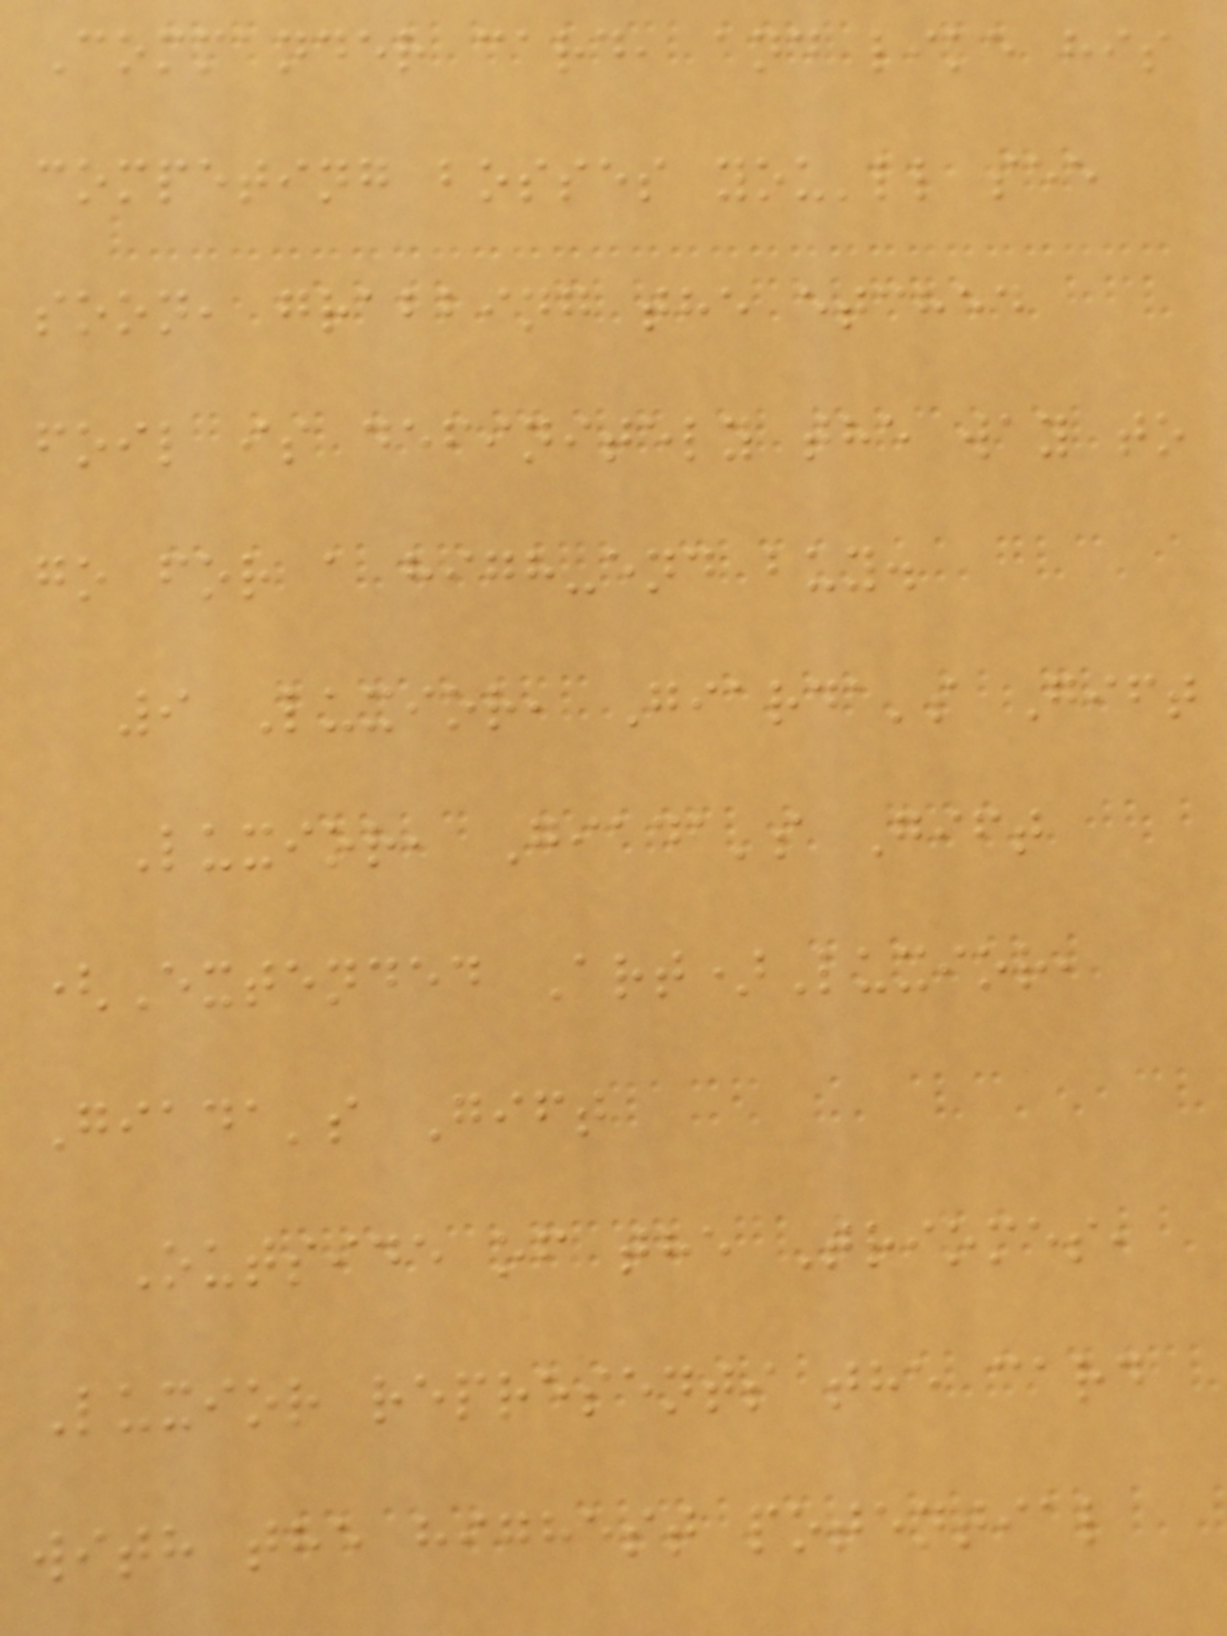Commander card, and like his
competing bosses you'll see
soon, grabbing the etched
foil is definitely the way to
go for a high-end buy.
9 Luxior, Giarda's Gift
Luxior, Giada's Gift
(Extended Art)Luxior,
Giada's Gift
Outside of the Triomes,
Luxior represents the card
with the highest potential
